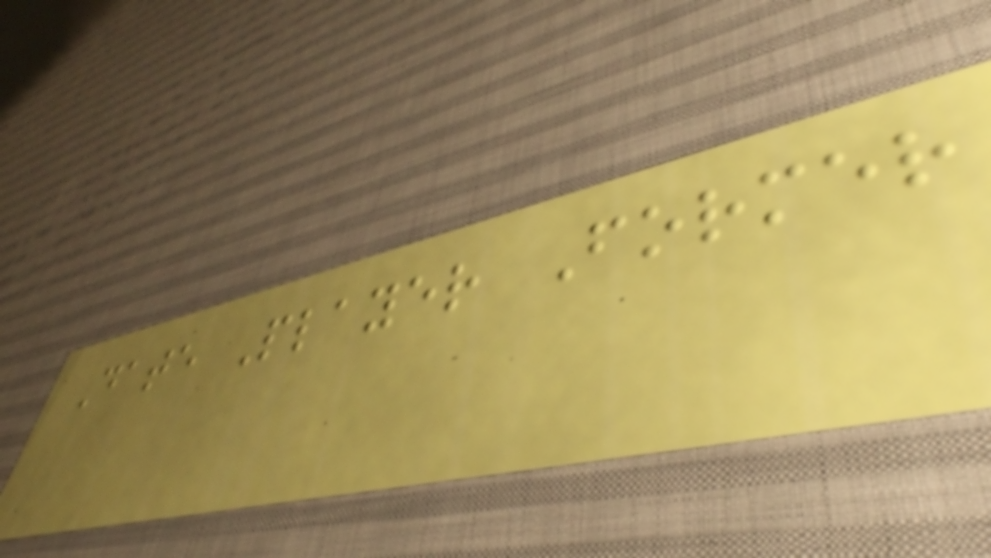Date Player Former
